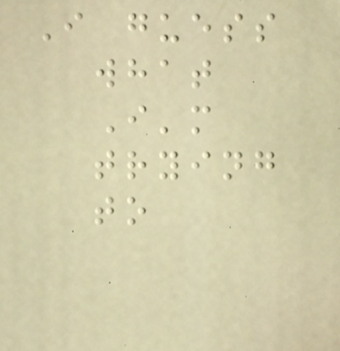I guess
what
I'm
trying
to
